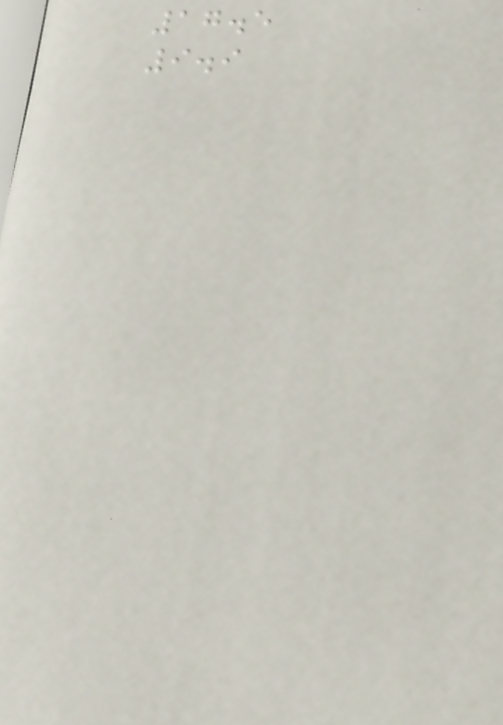17.5
9.9
